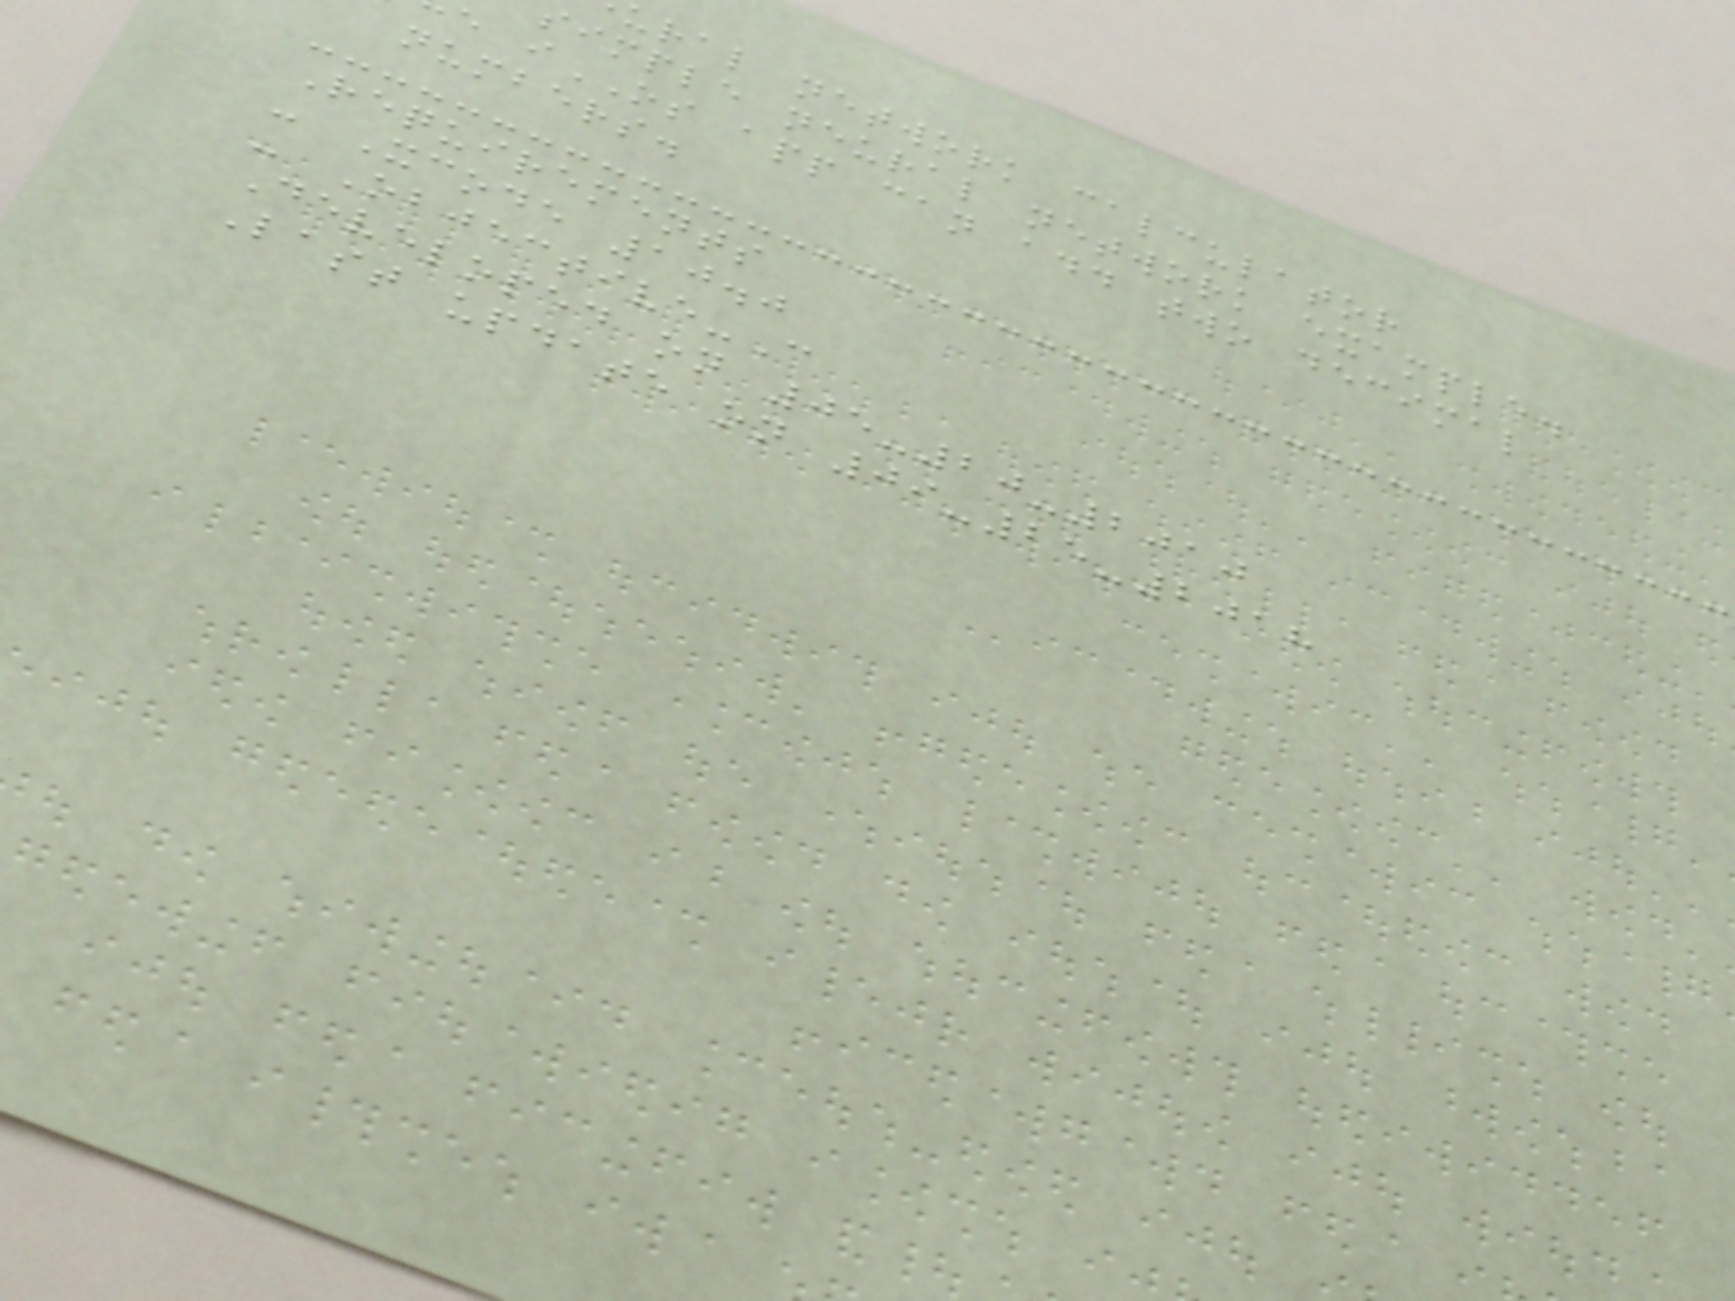ural network calculator
simple neural network example.
e iOS app can add two decimal
numbers.
Requirements
- Xcode 10.0
- Objective-C
Developed on 05-20-2010
Last update on 09-25-2018
